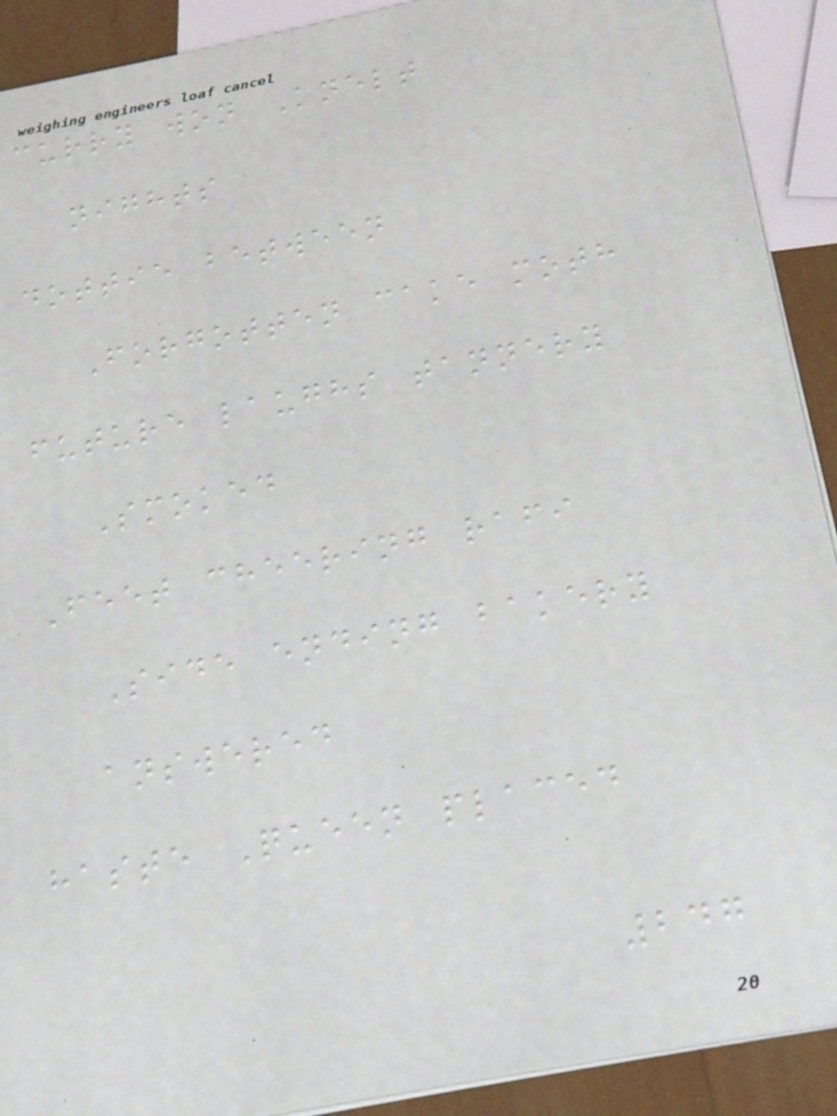curry won Knelt
nights
dottie between
Forgotten cake moth
future laughs tannery
Smoked
Feet cheering rafi
Side ending bakery
answered
haste Queen placed
247
